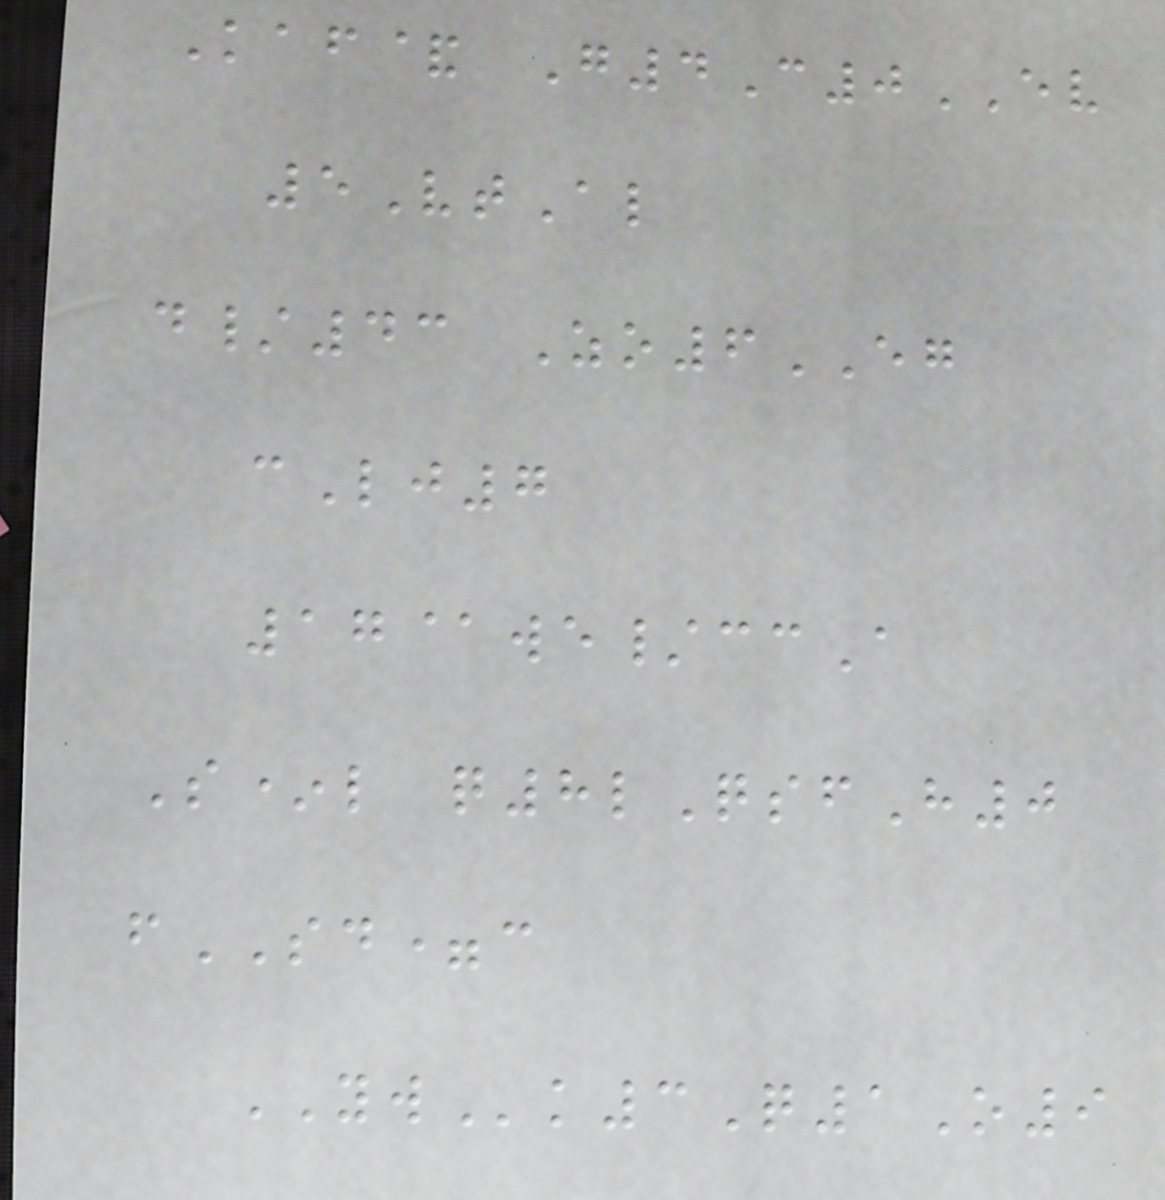Kaf& G4C0EV
5VtAl
d/43 Zo6EG
cLj7
17@we/ccA
S*l q8lQsfH0
fSD=c
YWk3Q1O9
